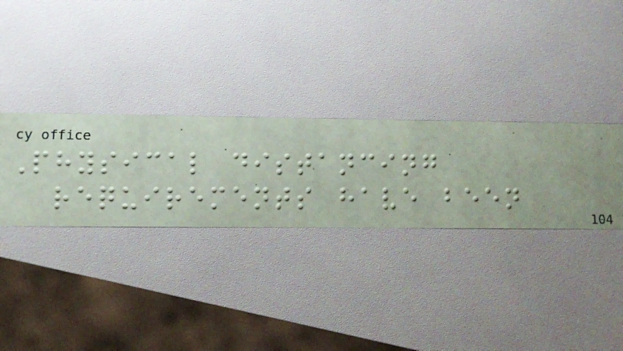Physical distancing
requirements have been
